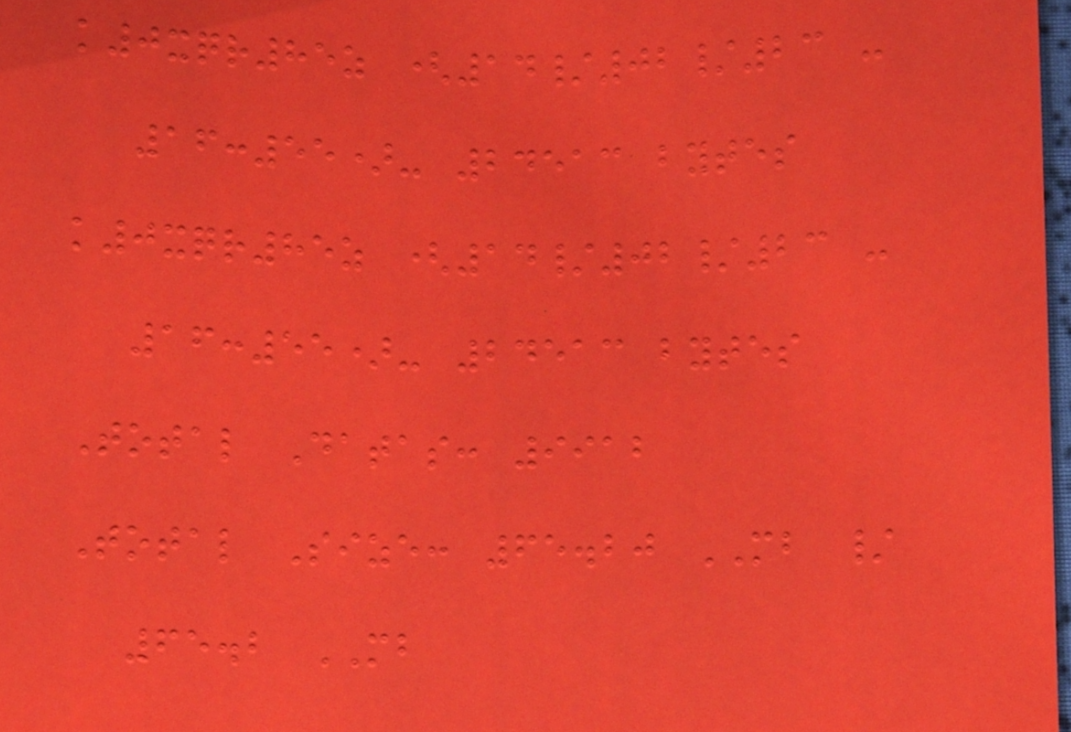k0xqr85z (14/02/23 -
16:55)- 24513 bytes
k0xqr85z (14/02/23 -
16:55)- 24513 bytes
Total Datas: 9912
Total Size: 65.20 MB /
65.2 MB
